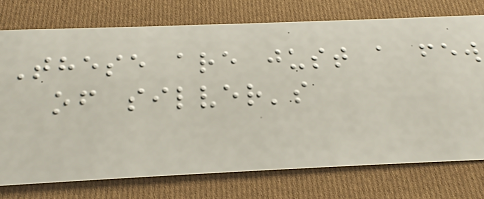These are just a few
of silver's
